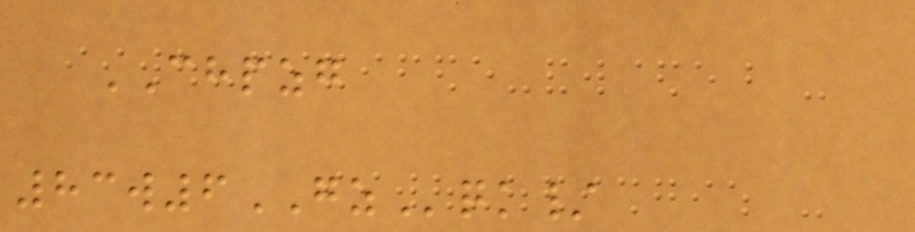CHPZG
83w6GZqk/
